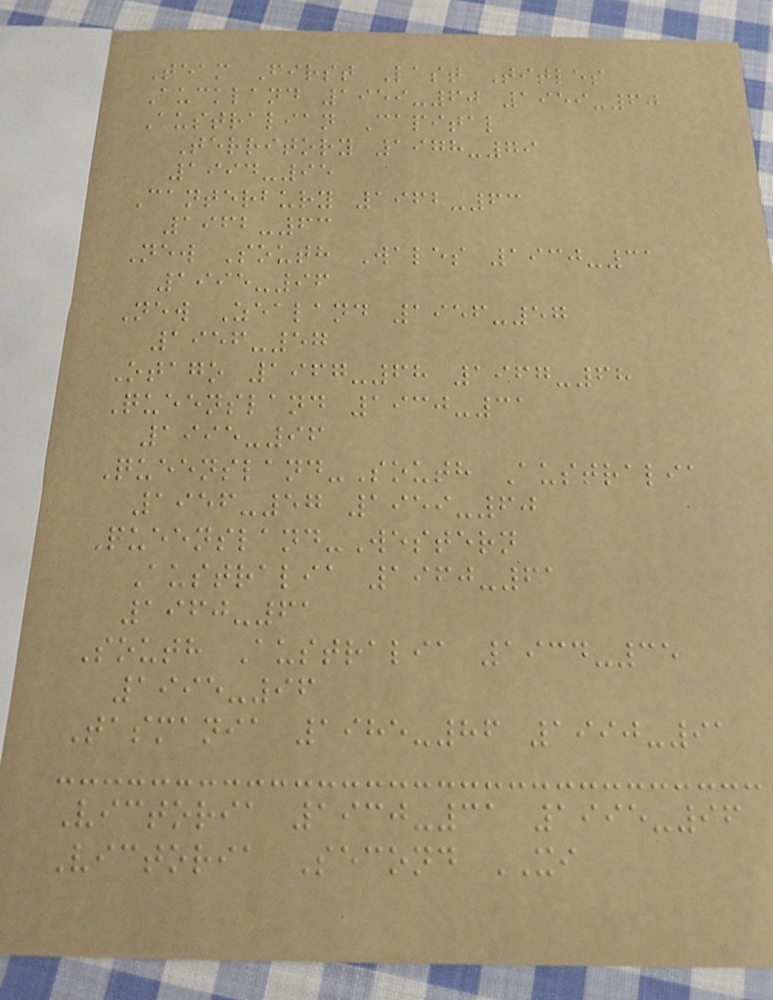Team First Last Titles
Auckland 1959-60 1959-60
Australian Capital
Territory 1978-79
1994-95
Canterbury 1962-63
1962-63
New South Wales 1930-31
1995-96
New Zealand 1956-57
1956-57
Otago 1967-68 1967-68
Queensland 1930-31
1995-96
Queensland-South Australia
1956-57 1959-60
Queensland-Western
Australia 1960-61
1960-61
South Australia 1934-35
1995-96
Tasmania 1985-86 1990-91
Victoria 1930-31 1995-96
Victoria Second XI
